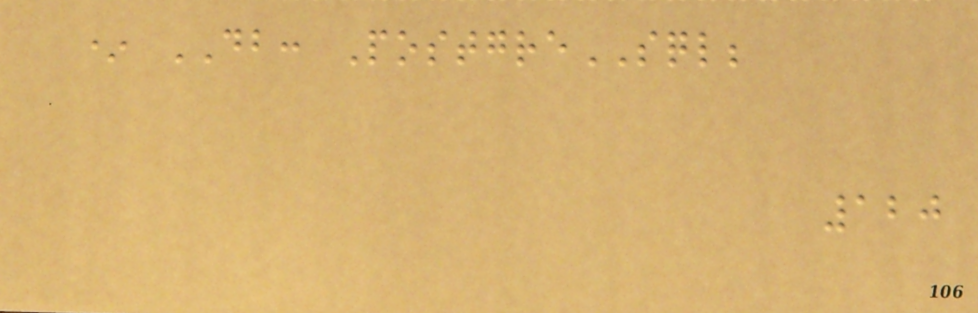* DB: PostgreSQL;
120
